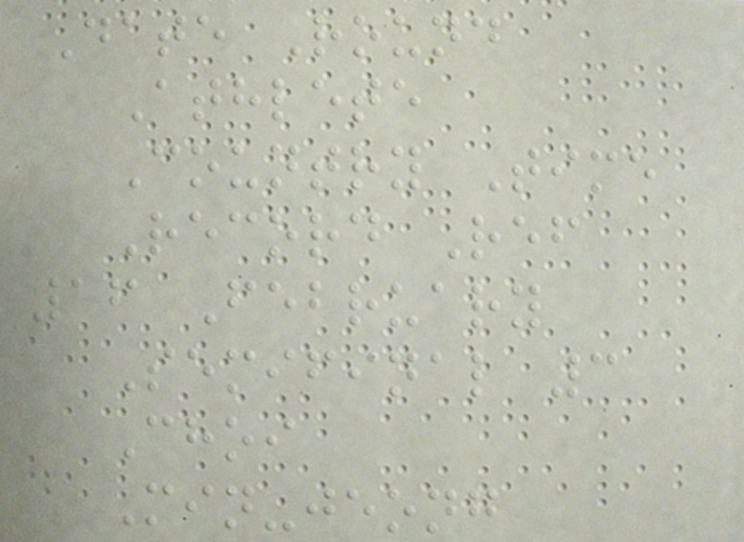Date Round
Athlete
Country Time
Record Ref
16 February
Semifinal 3
Choi
Min-jeong
